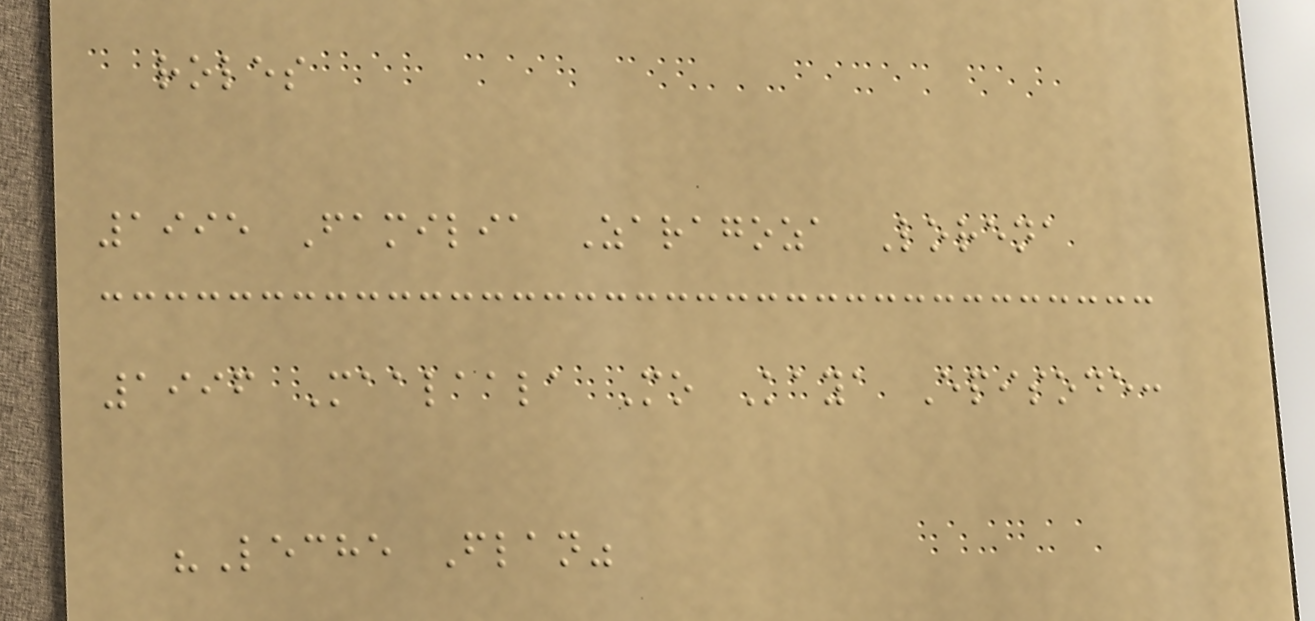roles
1995 Familia Zaragoza Lorena
1996 Maalaala Mo Kaya Episode:
"Leche Flan"
